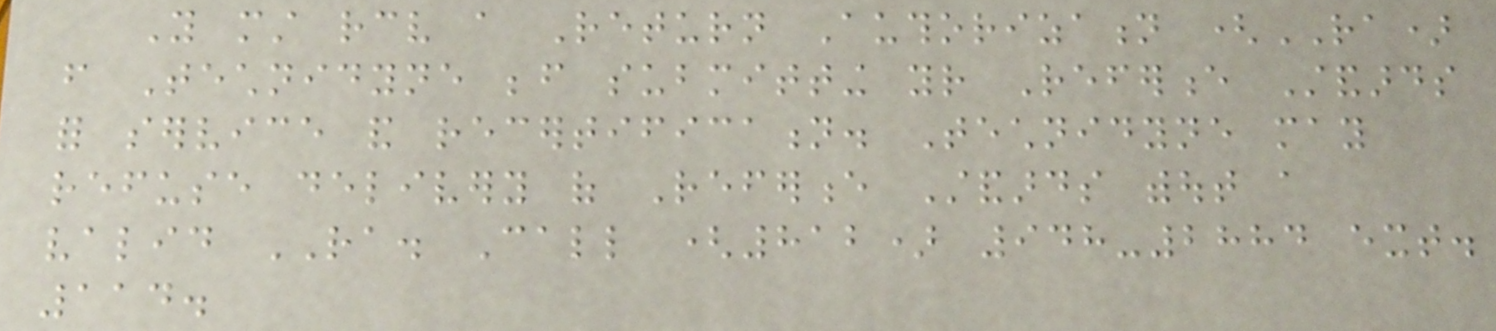You must receive a Return Authorization (RA)
from Technidyne before submitting your Reference Standards
for service and recertification. Technidyne may
refuse delivery of Reference Standards without a
valid RA. Call (812) 948-2884 ext.
114.
